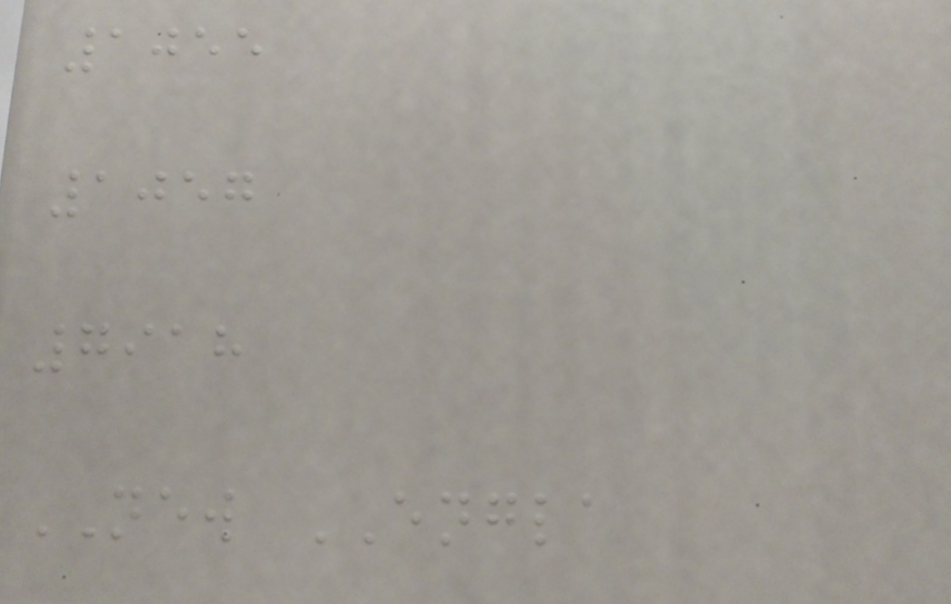1055
1057
7918
NEW ENGLA
